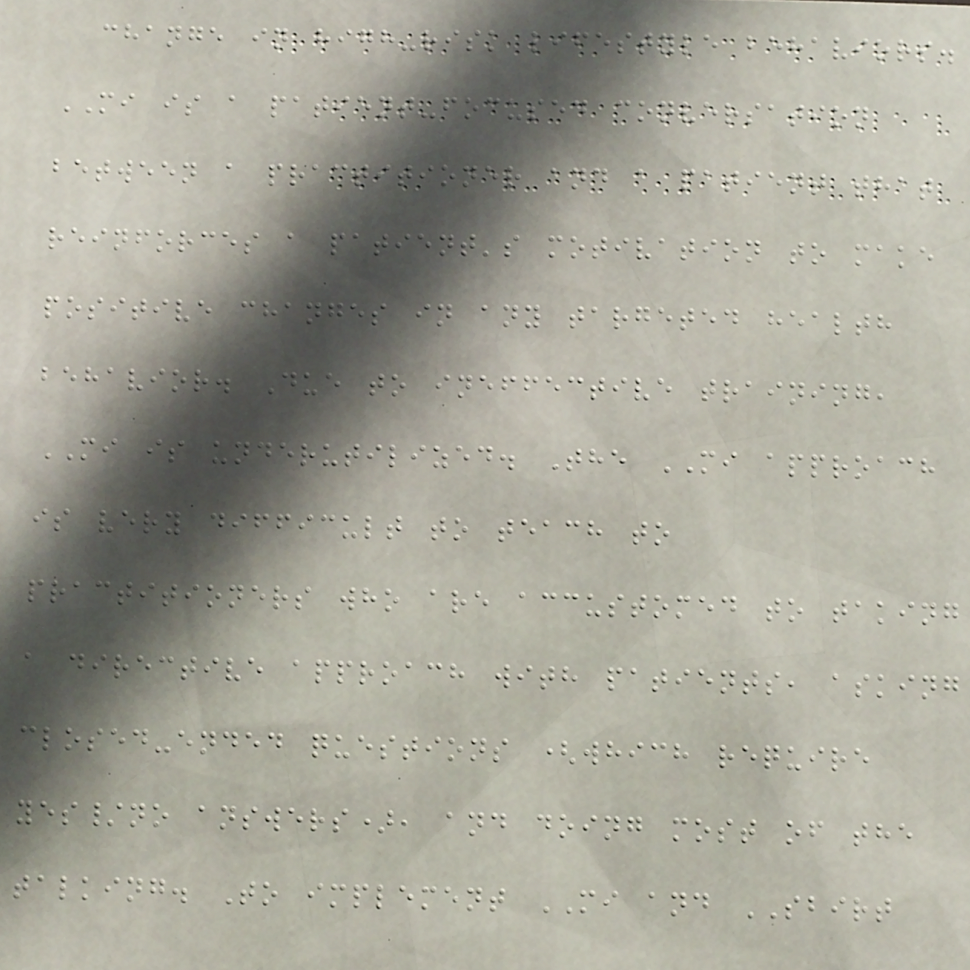change in high-risk lifestyle behaviors.
MI is a patient-focused conversation
between a practitioner and a patient that
reinforces a patient's motivation to make
positive changes in any targeted health
behavior. Due to ineffective training,
MI is underutilized. The MI approach
is very difficult to teach to
practitioners who are accustomed to taking
a directive approach with patients, asking
closed-ended questions (which require
yes/no answers), and doing most of the
talking. To implement MI and SBIRT
